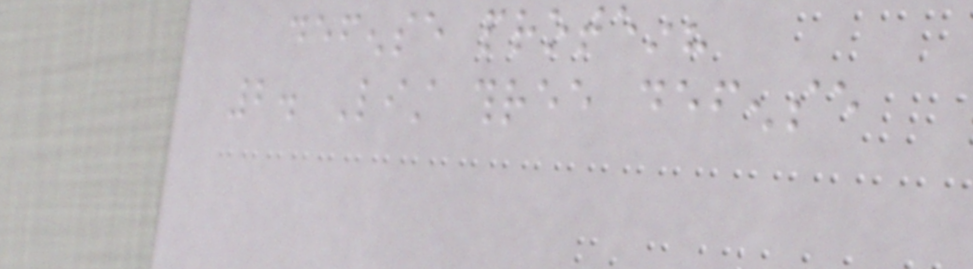defense protein?
2. List three defense
